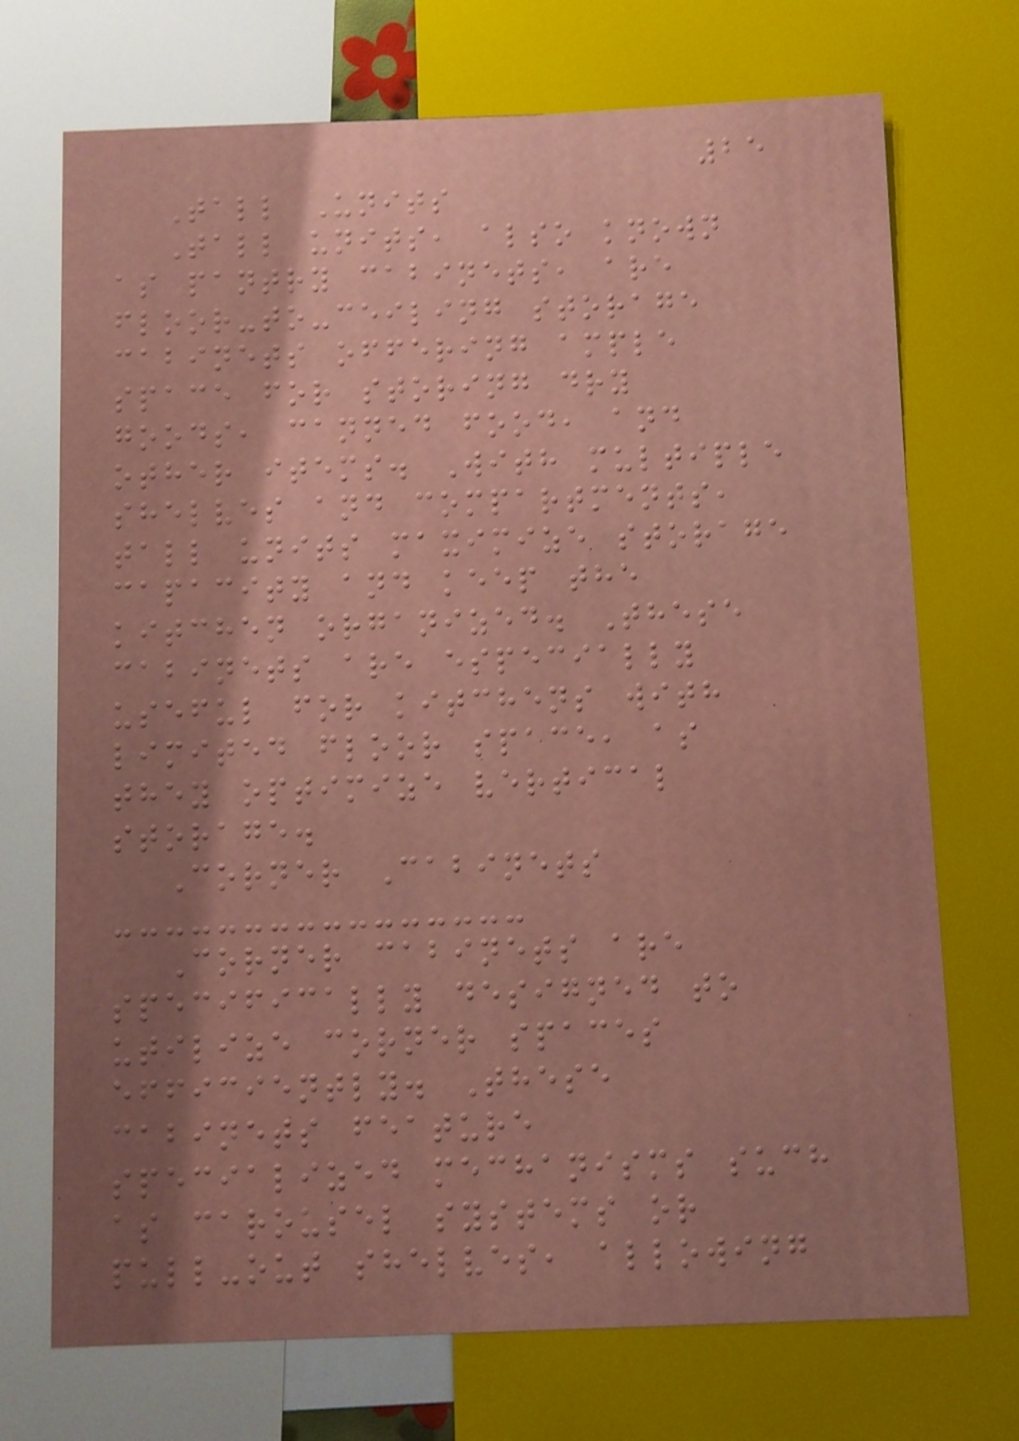25
Tall Units
Tall units, also known
as pantry cabinets, are
floor-to-ceiling storage
cabinets offering ample
space for storing dry
goods, canned food, and
other items. With multiple
shelves and compartments,
tall units maximize storage
capacity and keep the
kitchen organized. These
cabinets are especially
useful for kitchens with
limited floor space, as
they optimize vertical
storage.
Corner Cabinets
Corner cabinets are
specifically designed to
utilize corner spaces
efficiently. These
cabinets feature
specialized mechanisms such
as carousel systems or
pull-out shelves, allowing
